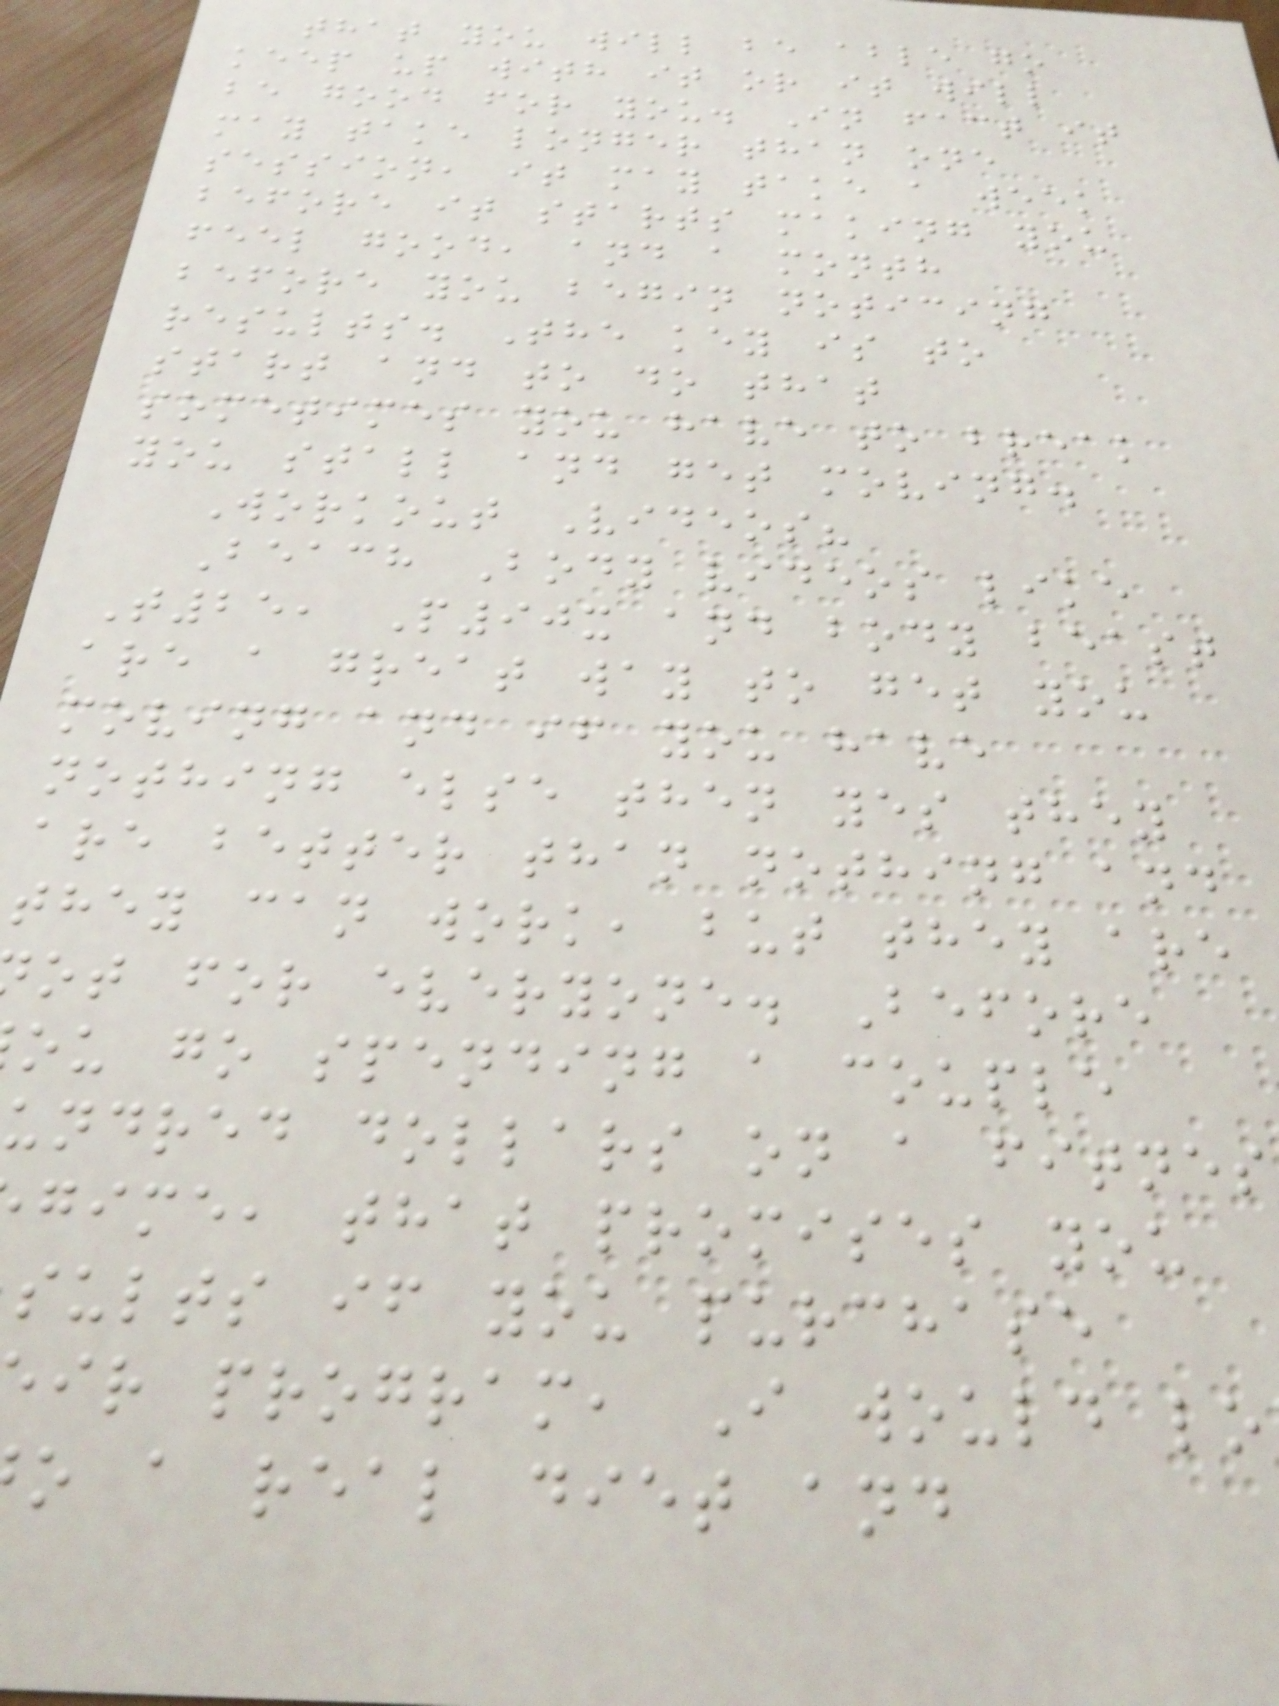that you will be able go
keep up with it or it will
be good for you. In fact it
may take longer than one
session, it may take a week
before it starts making you
feel good, and a month
before you begin noticing
results. The key is to
start and to do that
sometimes you have to break
you stall and get moving.
Workout Videos?
Beach Body videos like
T25, P90x and body beast
are a great way to get you
moving and if you have
nothing else then yes they
are better than nothing and
they can work, but they are
ot for everyone. Before
ou go spending a couple
undred dollars on a fitnes
gime, that promises you
sults if you purchase
ir program, I would lo
o a real diet and
